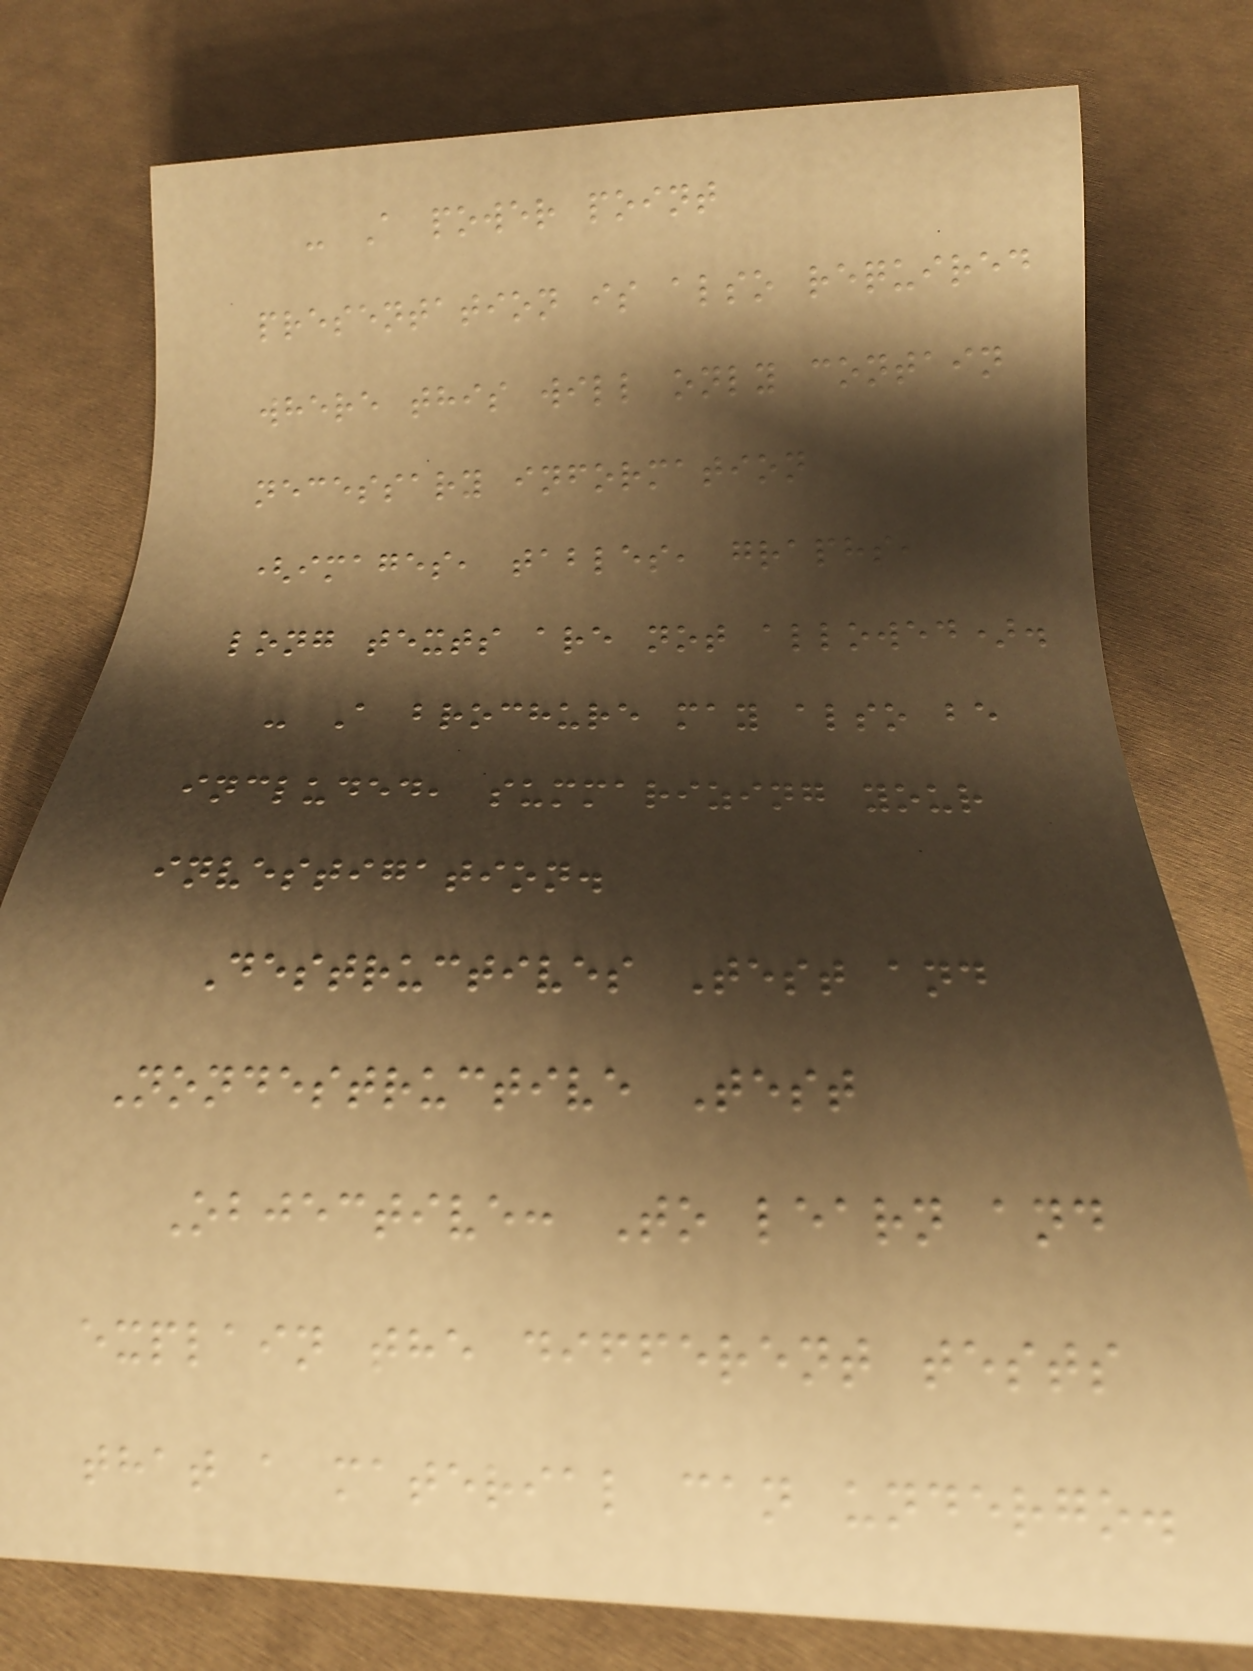- A power point
presentation is also required
where this will only contain
necessary information
(images, tables, graphs,
long texts are not allowed).
- A brochure may also be
included, summarizing your
investigation.
Destructives Test and
Nondestructive Test
Objective: To learn and
explain the different tests
that a material can undergo.
